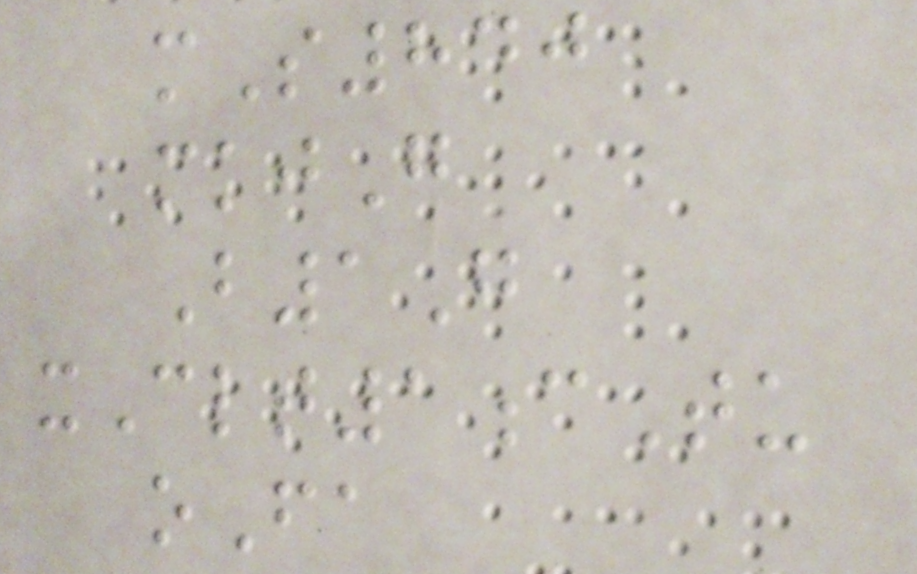mS840
mkjG
B1G
xClt1cTu
oFa
